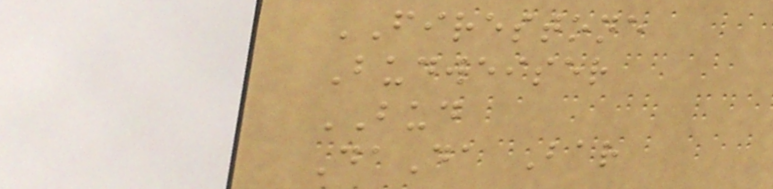FIRESTONE
Budweiser
BUD
DaDa Bar
